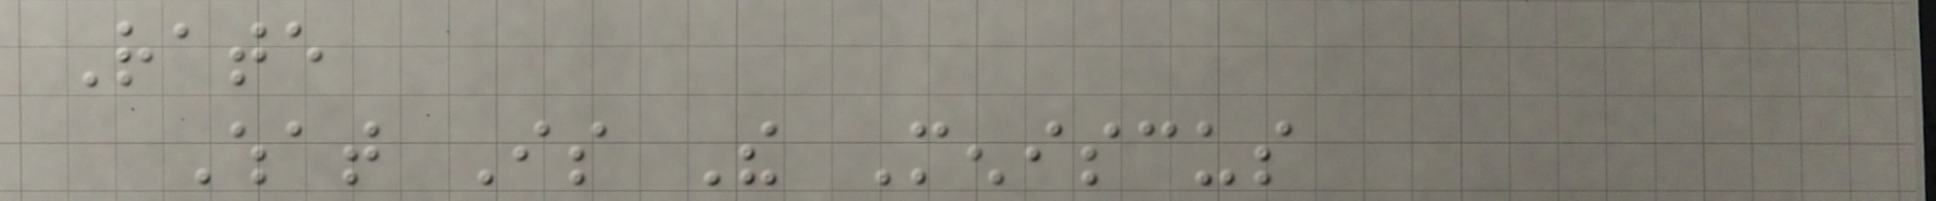Rate
What Is The Meniscus
